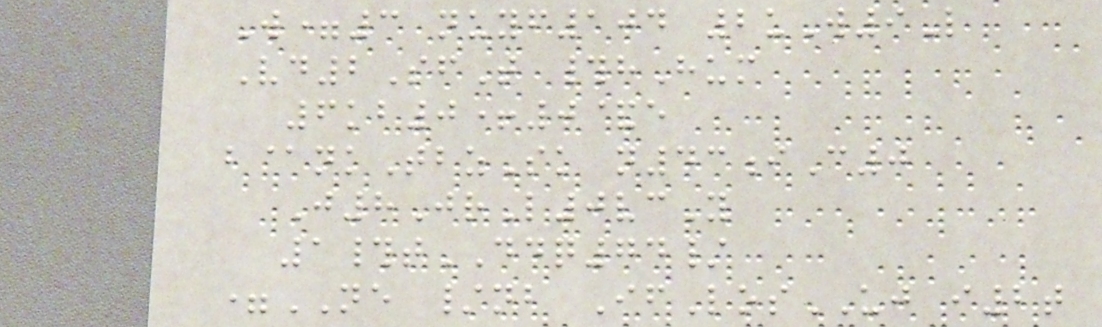W=3 nuyf104 2uW9L
Vd2SfT #hHum
6kb0+0&e
b@nkTbzSk n43iC0
J8JrL0vcY
1#tDDQ74/
=NE /nb IfLosUJ i2t
